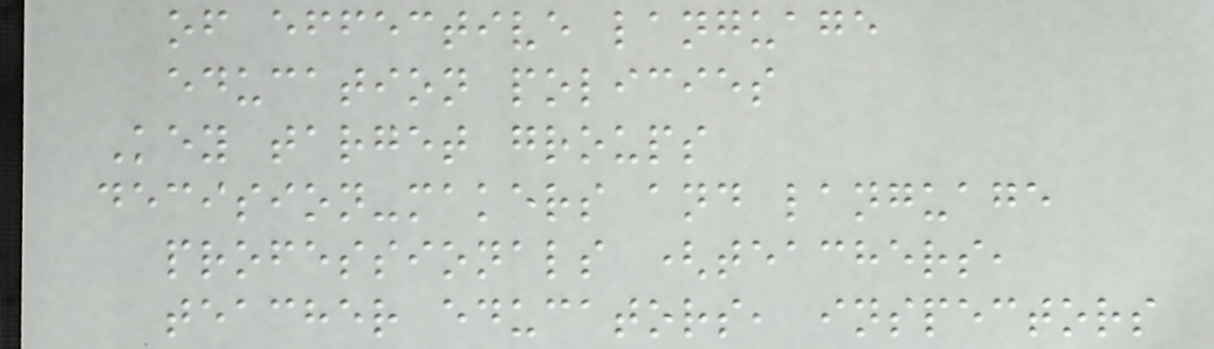of effective language
education policies
Key target groups
decision-makers and language
professionals (teachers,
teacher educators, inspectors
